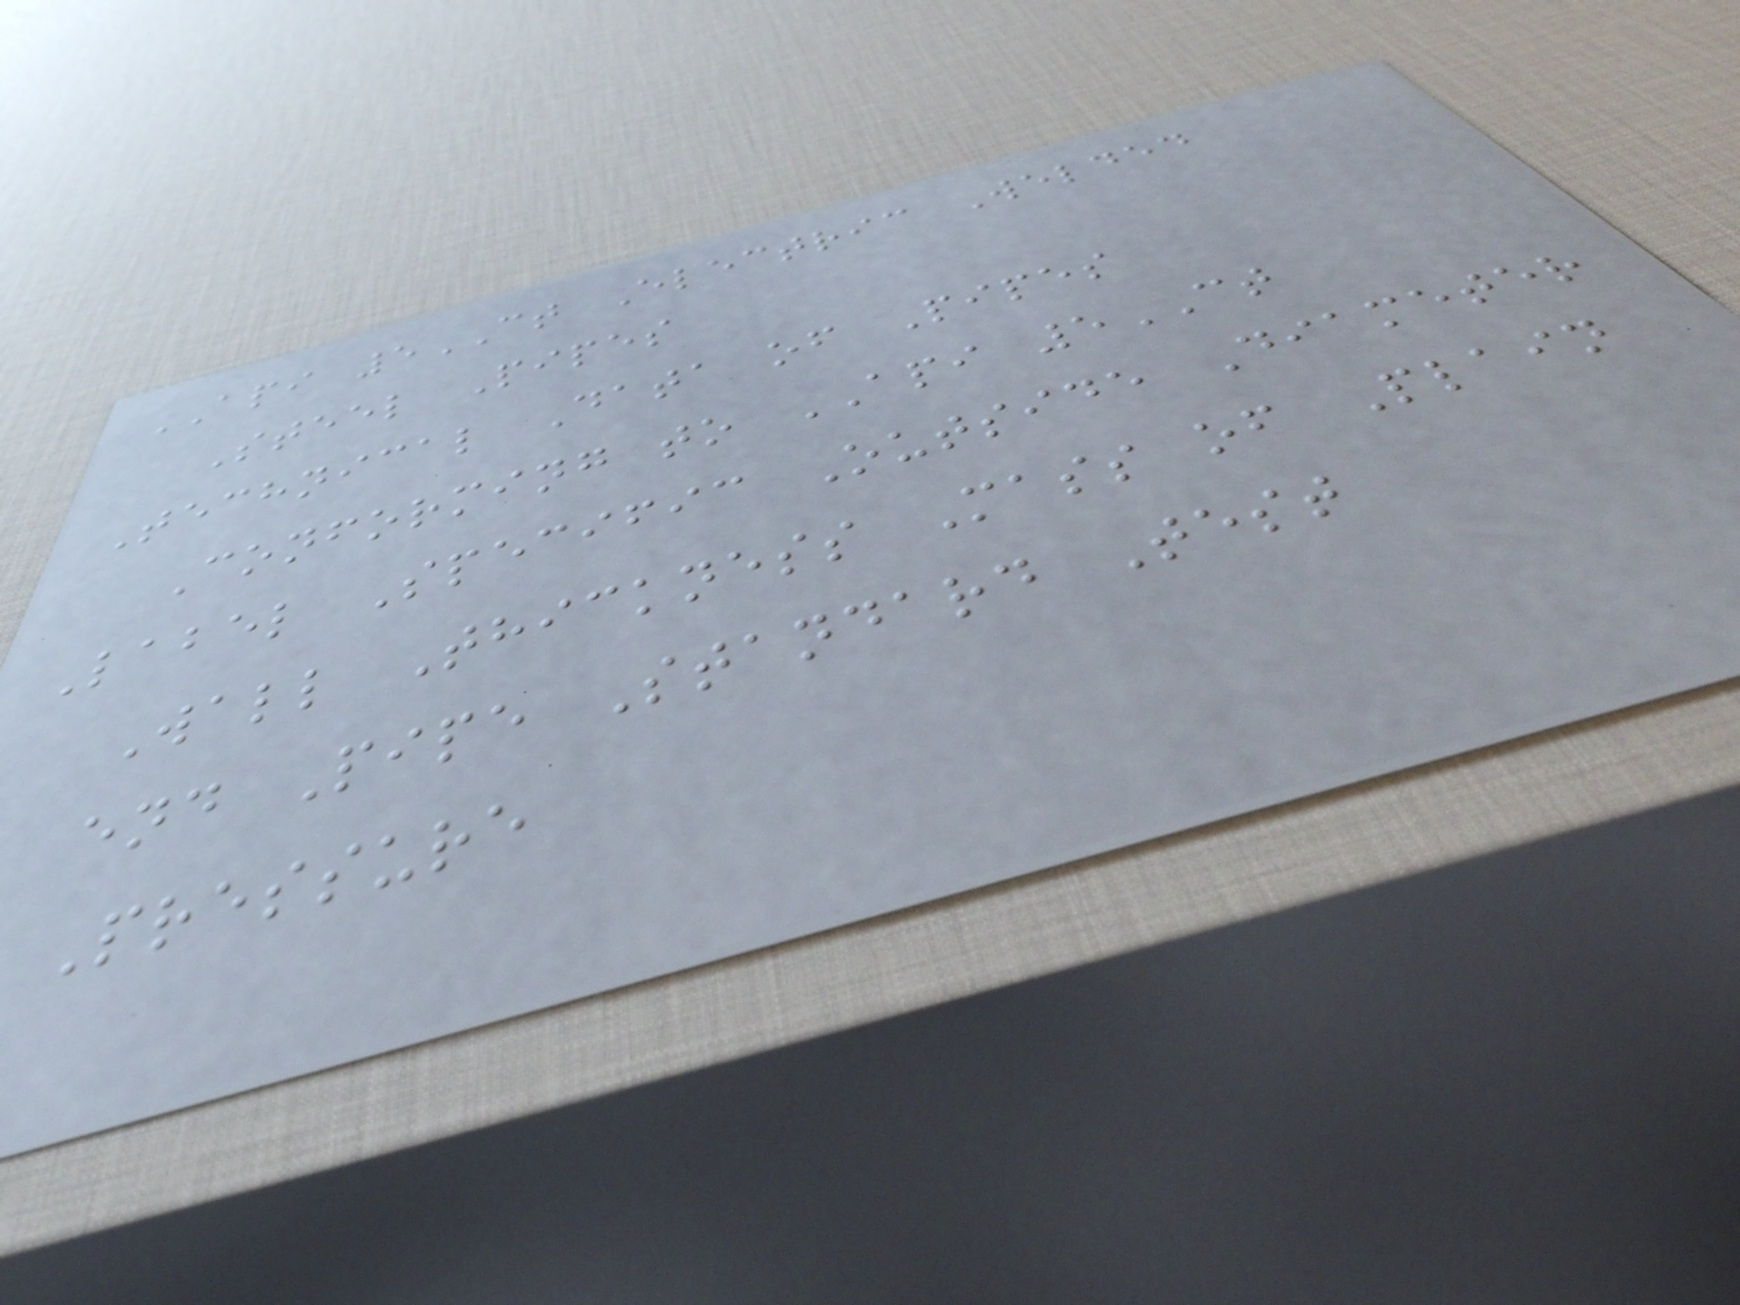API 5CT Electric Welded
Steel Pipes
Technical Data of Pipes
Conforming to API 5CT
Label Specific Outside Diameter
Wall Thickness Mass of Plain
end Pipe Standard Test
Pressure
